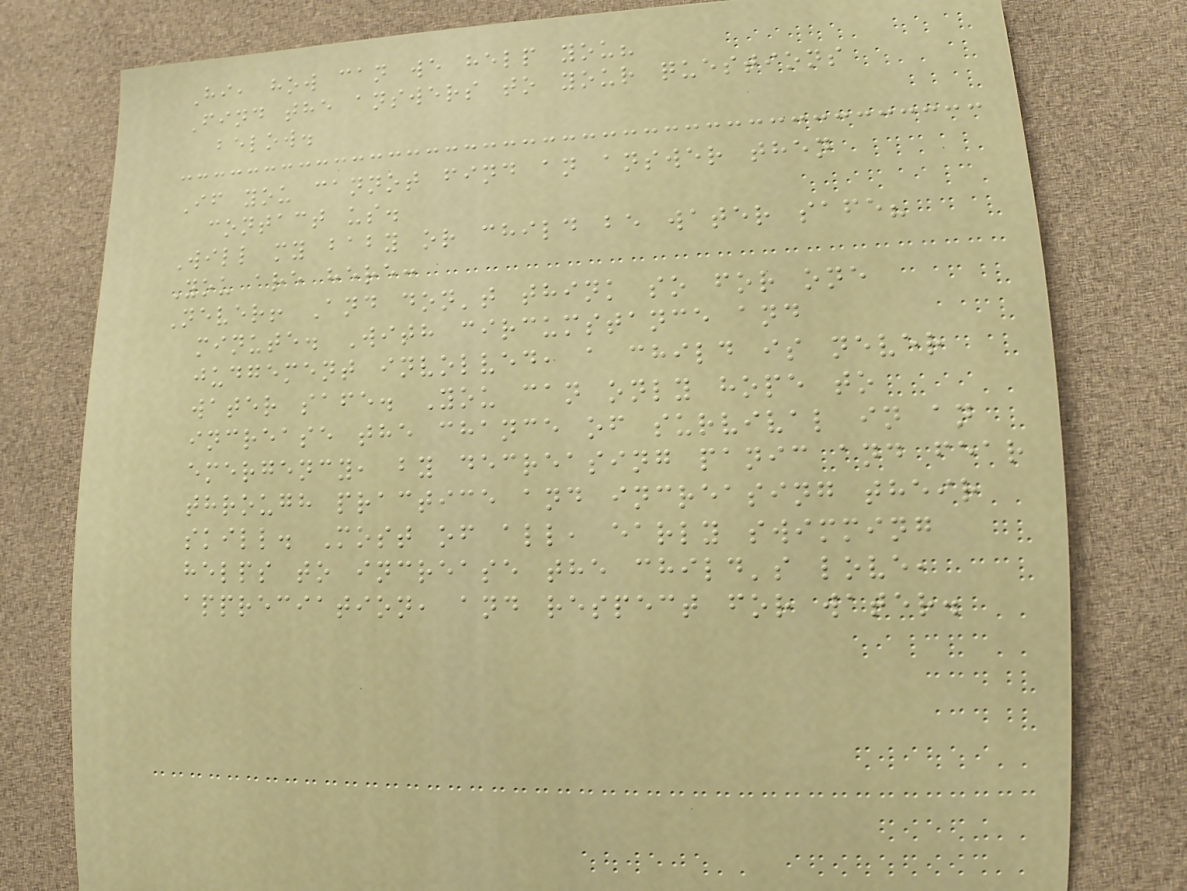Hi, how can we help you?
Find the answers to your questions
below.
If you cannot find an answer then
contact us.
Will my baby or child be water safe?
You are here:
Never! And don't think so for one
minute. With circumstance and
judgement involved, a child is never
water safe. You can only hope to
increase the chance of survival in an
emergency, by decreasing panic and fear
through practice and increasing their
skill. Most of all, early swimming
helps to increase the child's love,
appreciation, and respect for water.
